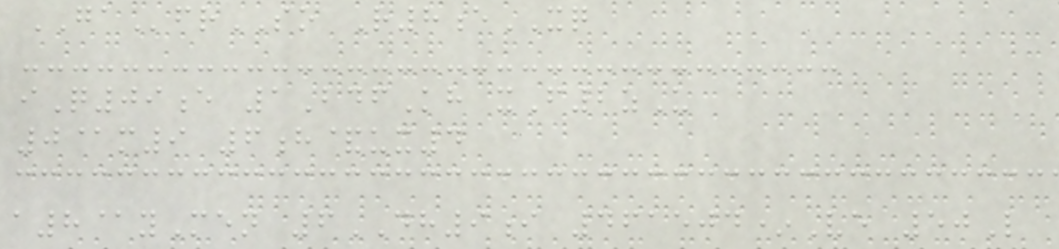GAfrSO R8eXQ
iQ09e 1BdfKh xF2zU
0@m9 6h&ux4
a8@yMen 6DH9i 461504*Ve 50L
